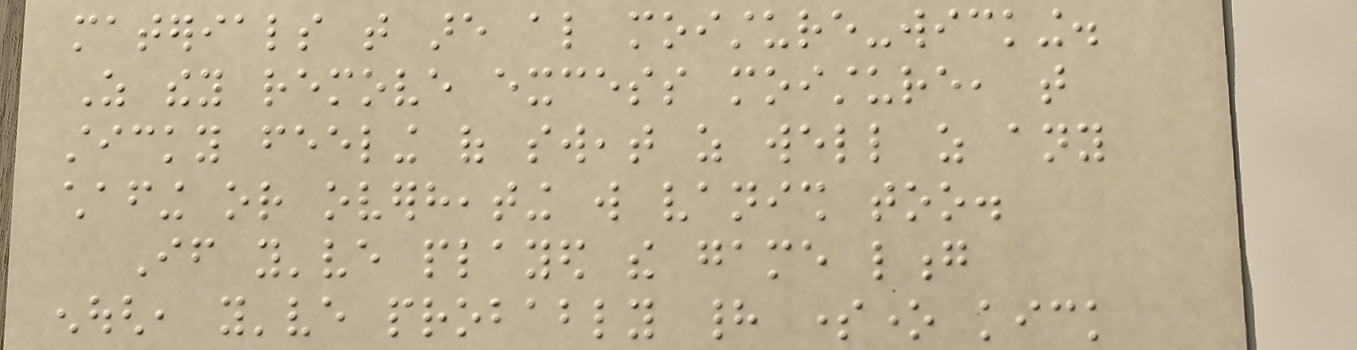materials that are also moisture-wicking.
As they remove excess moisture, that
sticky feeling of sweat as well as any
chafing or overheating will vanish too.
If you've played the game long
enough, you've probably had someone kick
